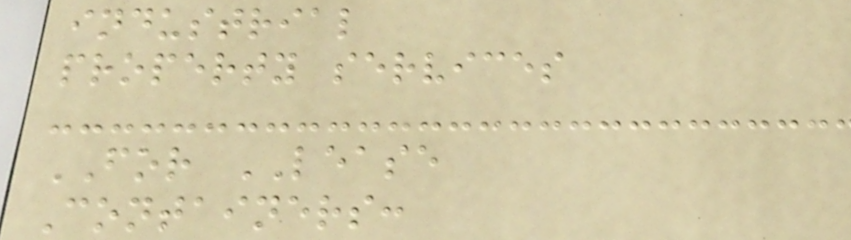industrial
property services
FOR LEASE
Containers:
